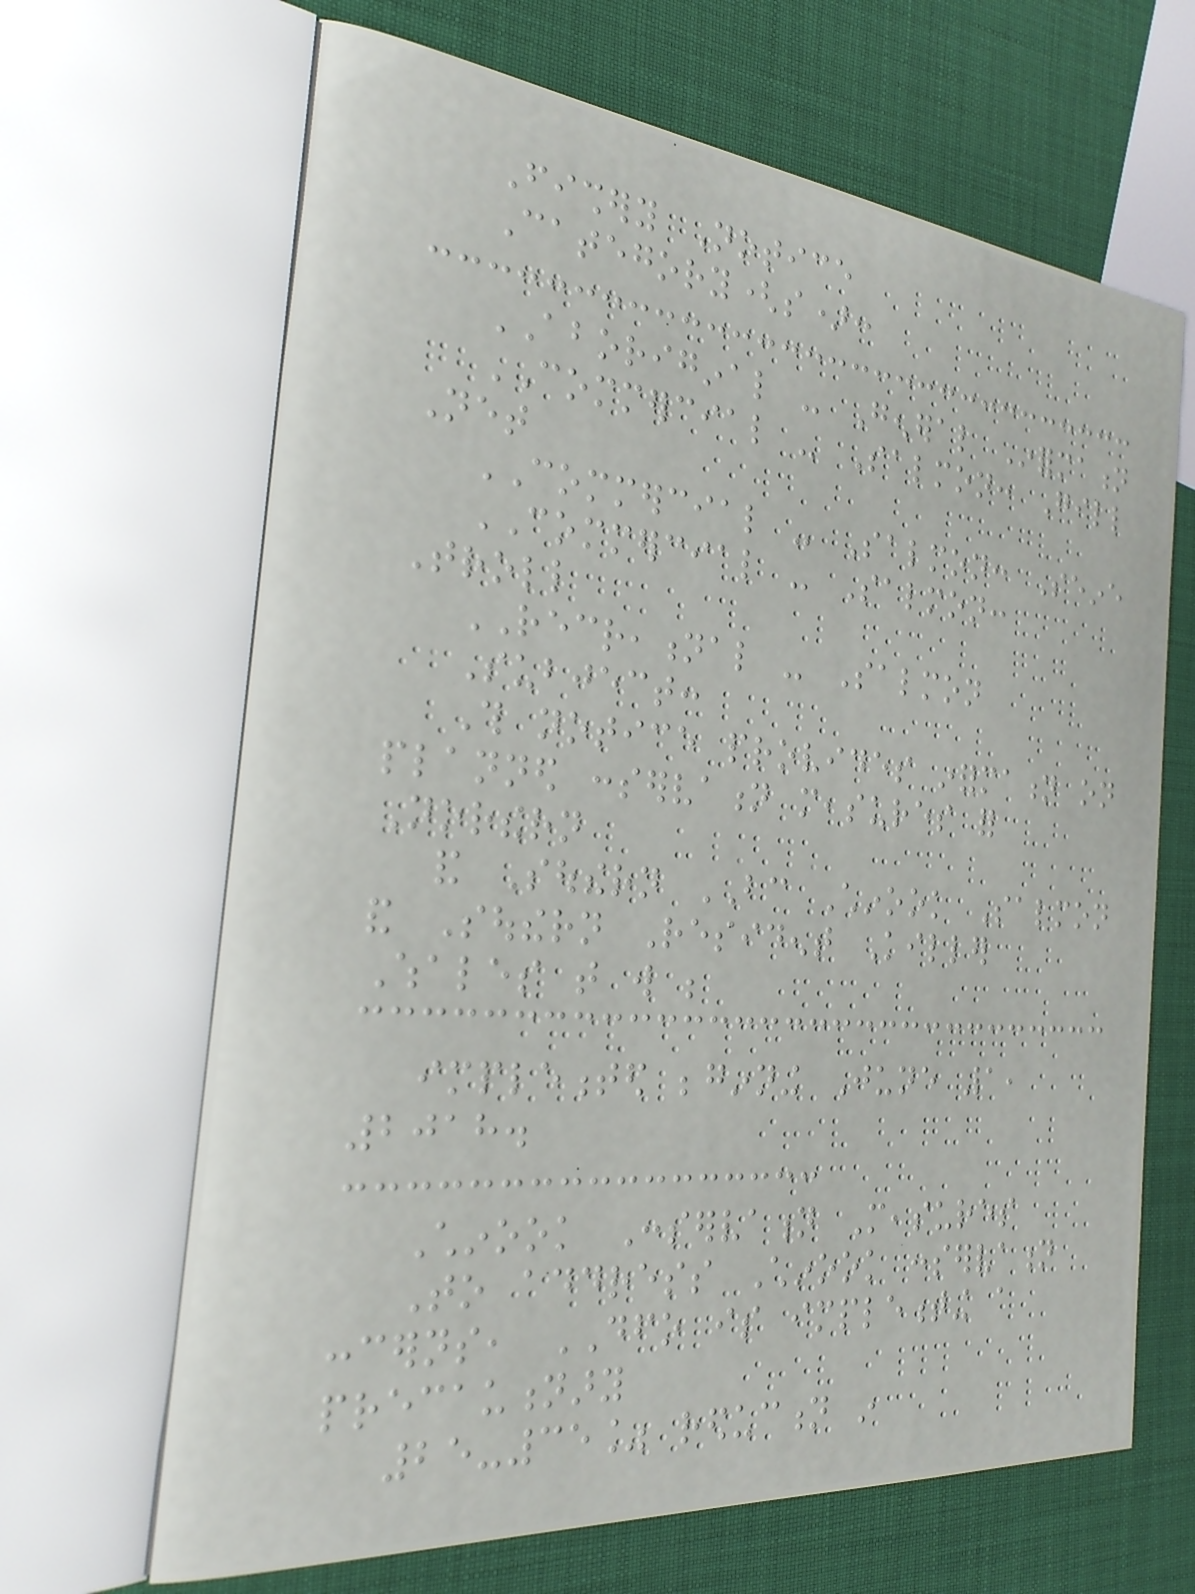Fishery Notice
Category(s):
ABORIGINAL - General Information
COMMERCIAL - Salmon: Gill
Net
COMMERCIAL - Salmon: Seine
COMMERCIAL - Salmon:
Troll
RECREATIONAL - Salmon
Subject:
This notice provides information on
planned conservation measures for
Northern
and Southern BC Chinook Salmon
and Southern Resident Killer
Whales that will be
implemented beginning June 1,
2018.
Chinook Conservation Measures
To address Chinook conservation
concerns, DFO is implementing a
precautionary
25-35% reduction in
